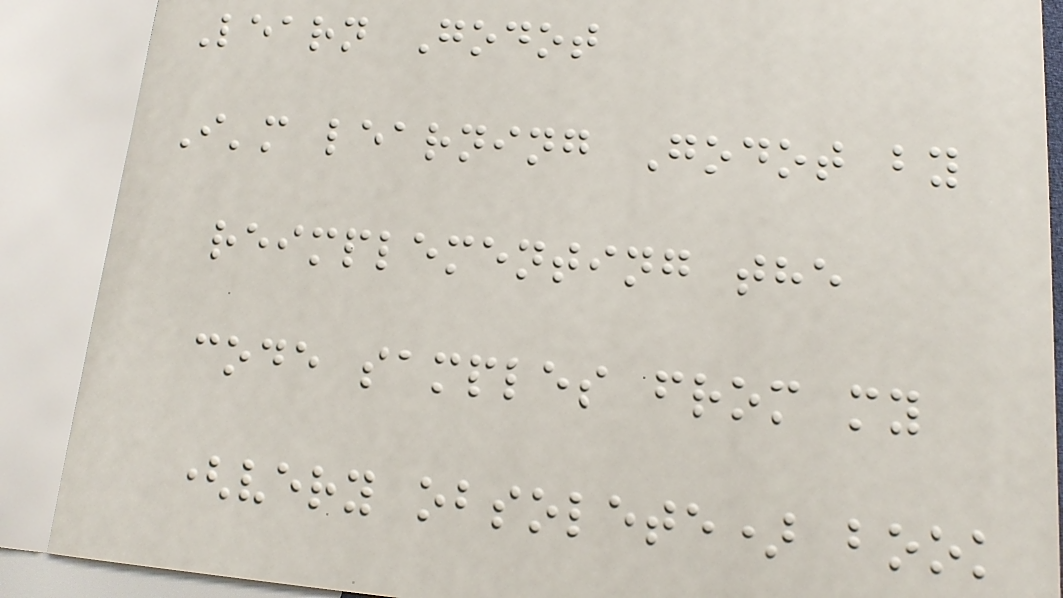Learn Godot
I'm learning Godot by
reimplementing the
code samples from my
(very obsolete) book
